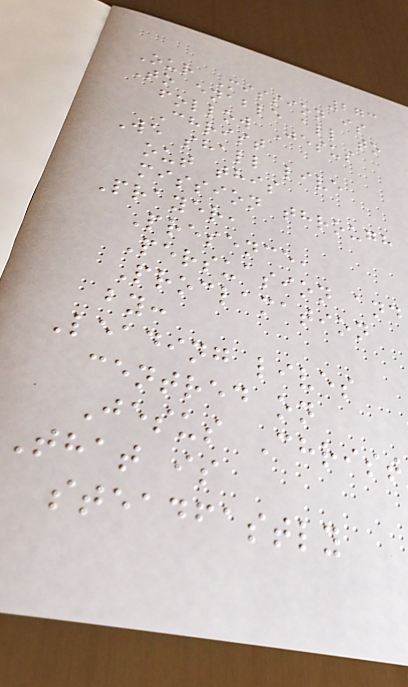273
Our Mission is
To enable all to
follow Jesus
Christ
We shall live
out this
mission through
Prayer,
Presence,
Persuasion and
Proclamation
by:
Leading lives
centred on
Jesus Christ
That is
steadfastly
